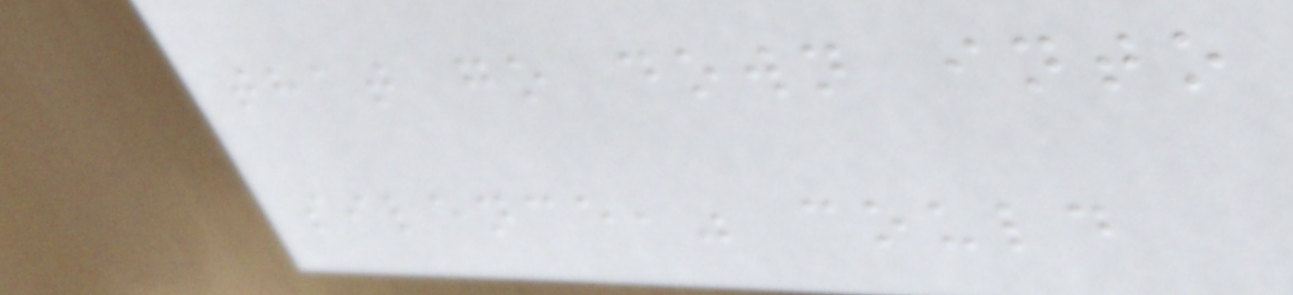that go down into
silence," could
